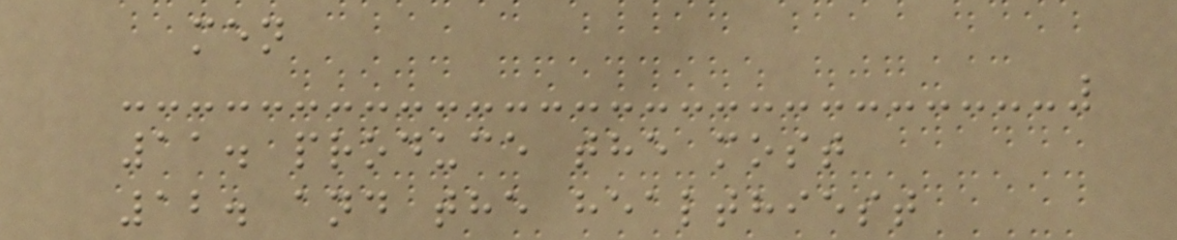men
11. produce the most
12. and the healthiest
